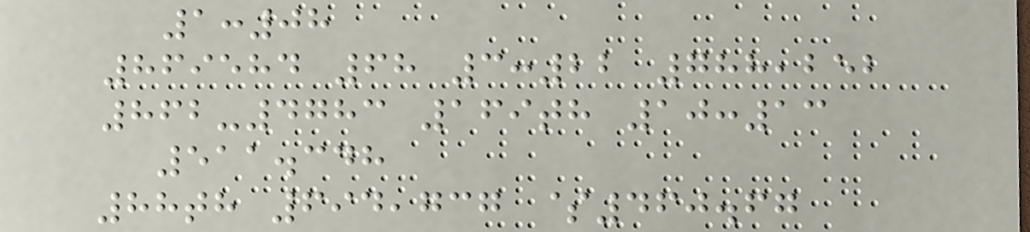1:08
869584 68 3:22 788,252
862-4783 169th 10:13
511.348
88th 694,737 $460.67
